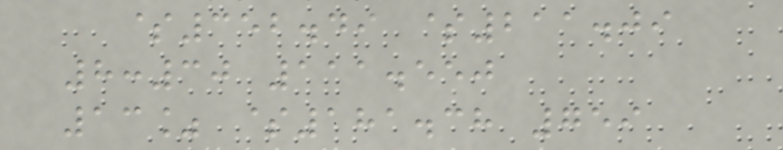$352.49 $211.09
8:30 111.550
13% $181.38 759
